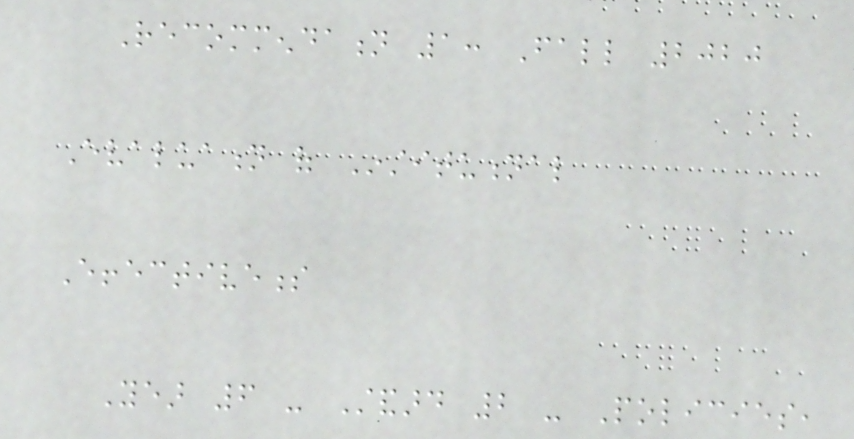Recommendation 1: Fall 2020
Evaluation of Institutional
Effectiveness
Year 6 - Standard 2 - Policies,
